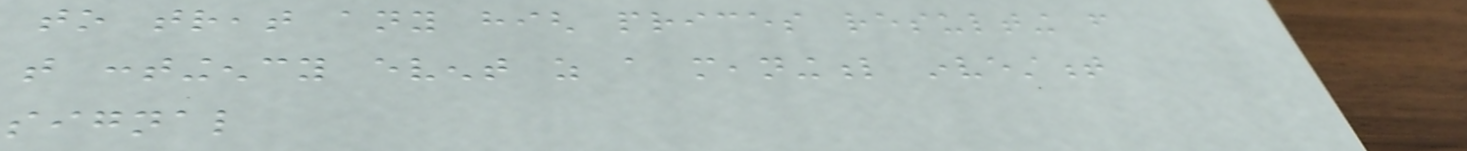to treat any high prices resulting from
that contingency event as a meaningful investment
signal
